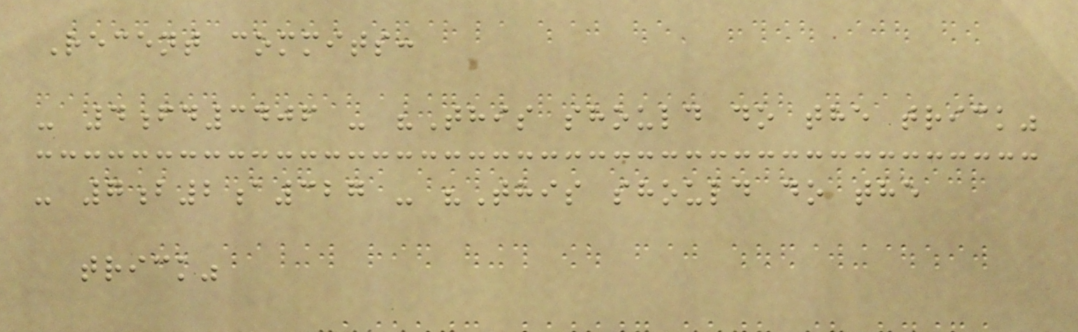Recent commits:
- 4fd3406 - "This should do the trick"
- 7b2a327 - "This should do the
trick"
